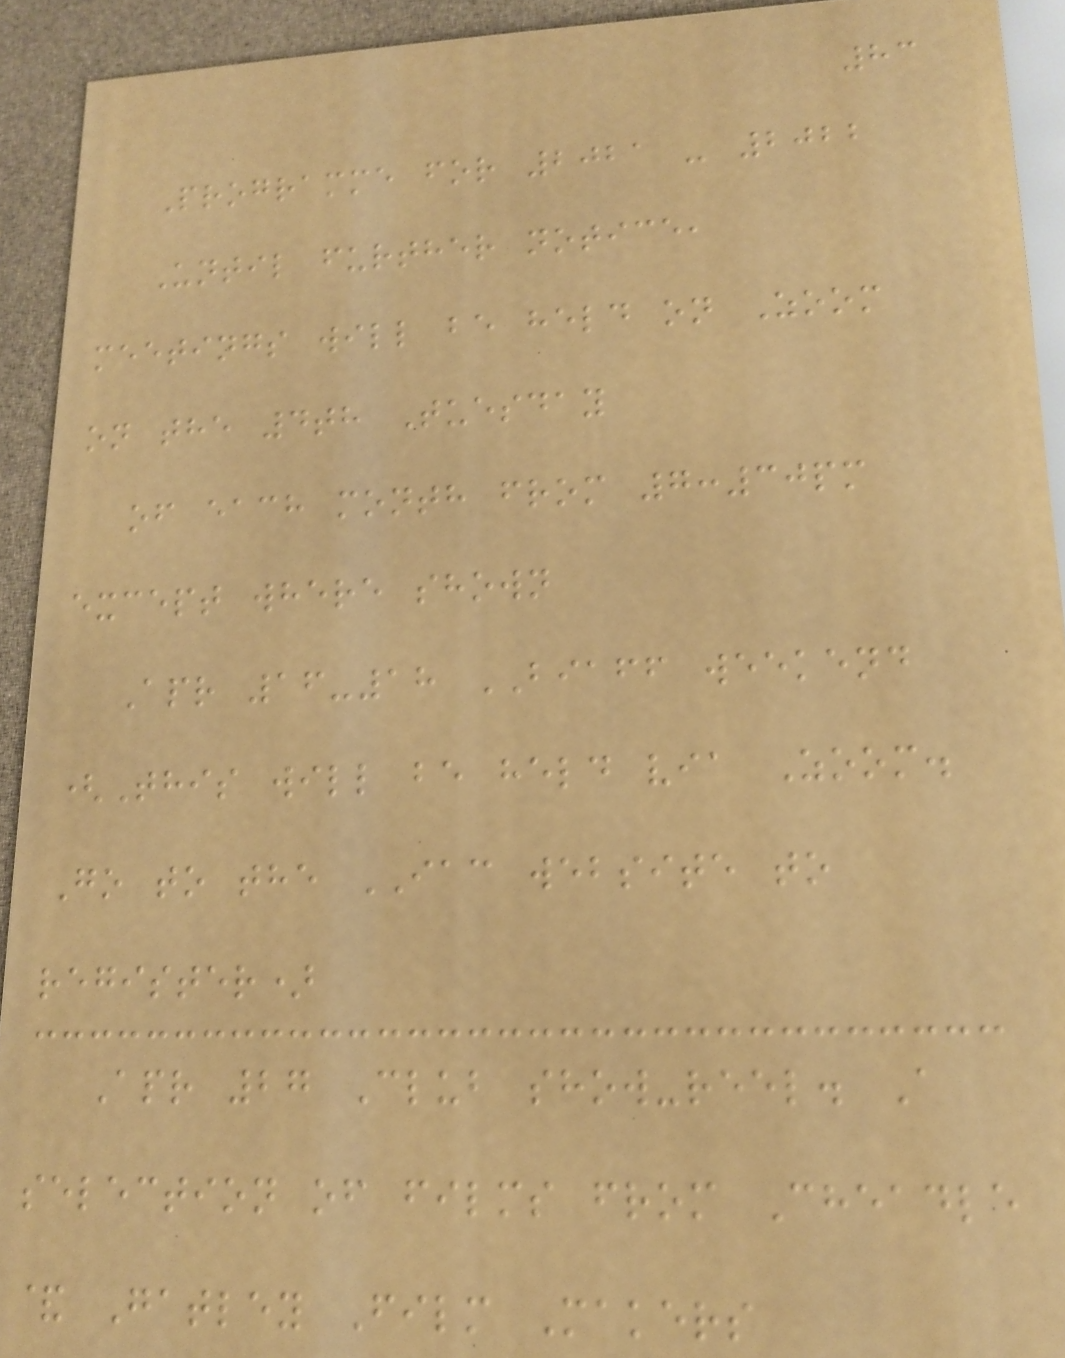83
Programme for 2021 - 2022
Until further notice,
meetings will be held on Zoom
on the 4th Tuesday
of each month from 7:30pm
except where shown
Apr 16-18 BIAFF weekend
(This will be held via Zoom.
Go to the IAC website to
register)
Apr 27 Club show-reel. A
selection of films from Cheadle
& Gatley Film Makers
